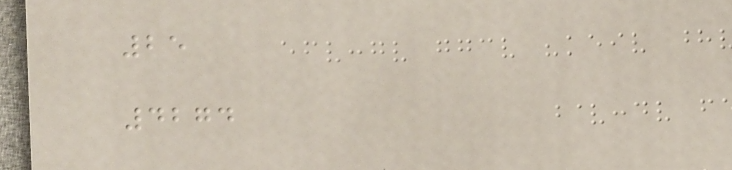25
4274
